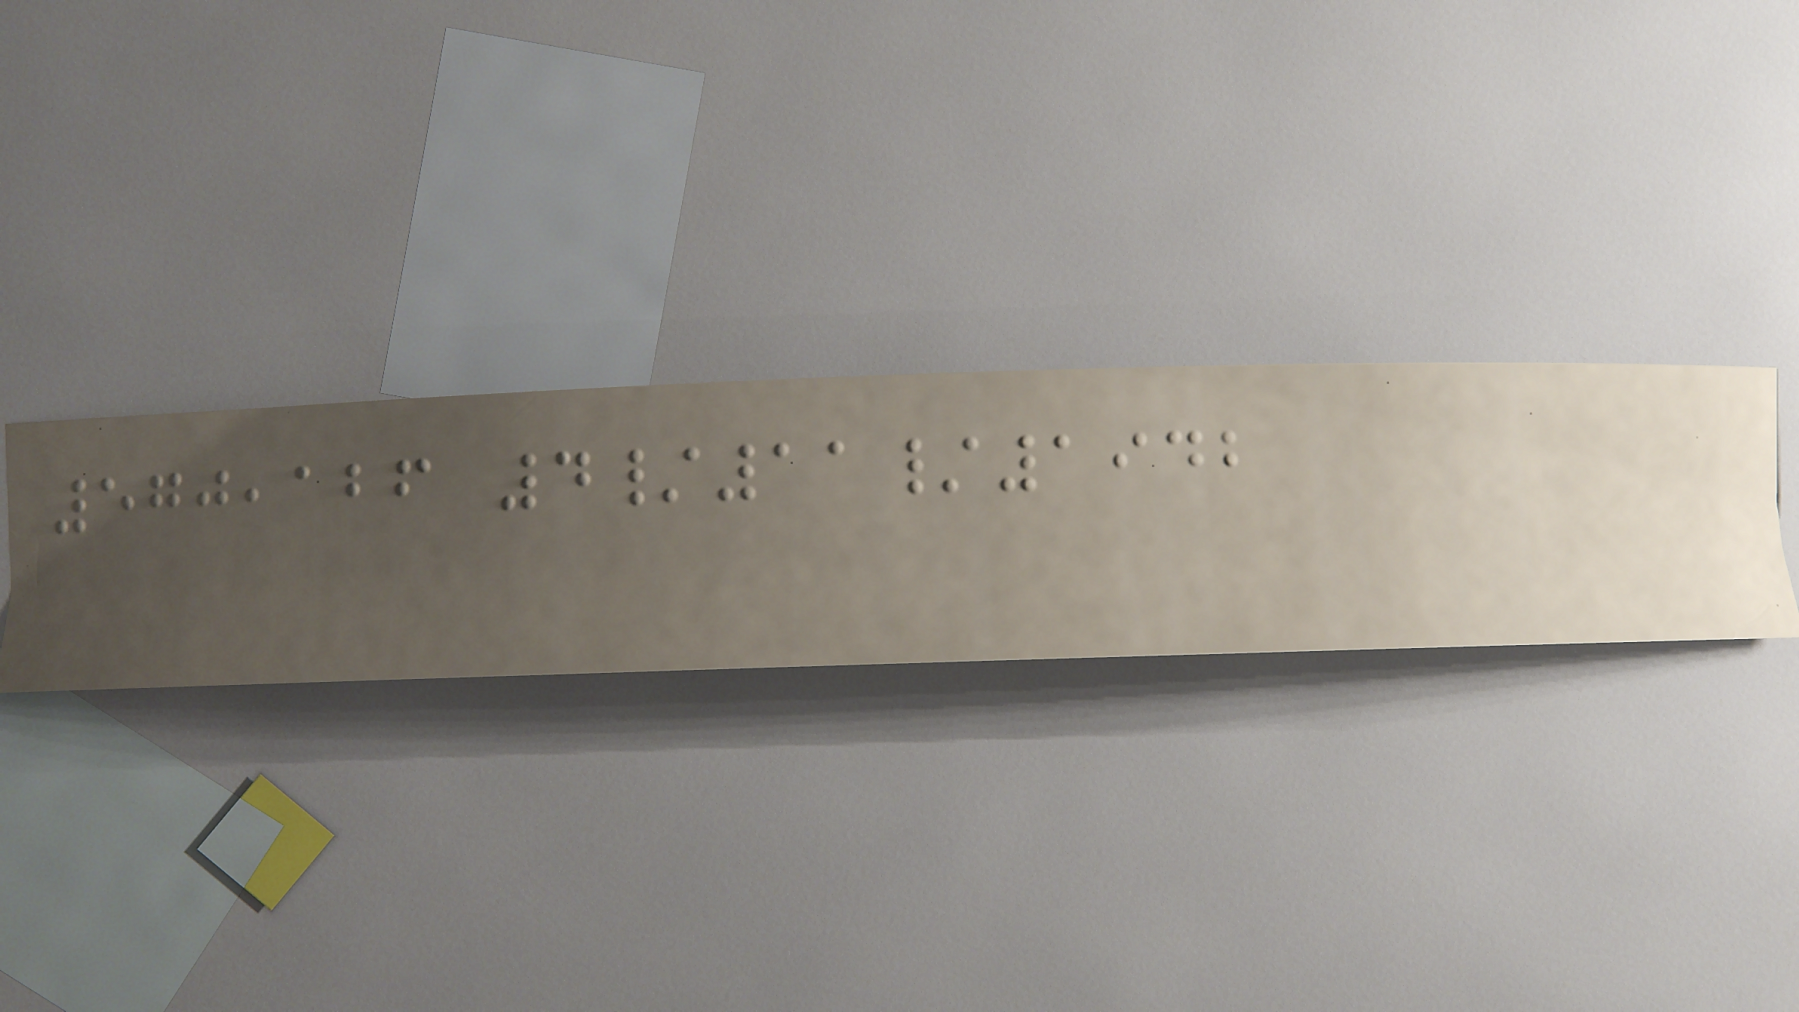570,126 4/11/1942
